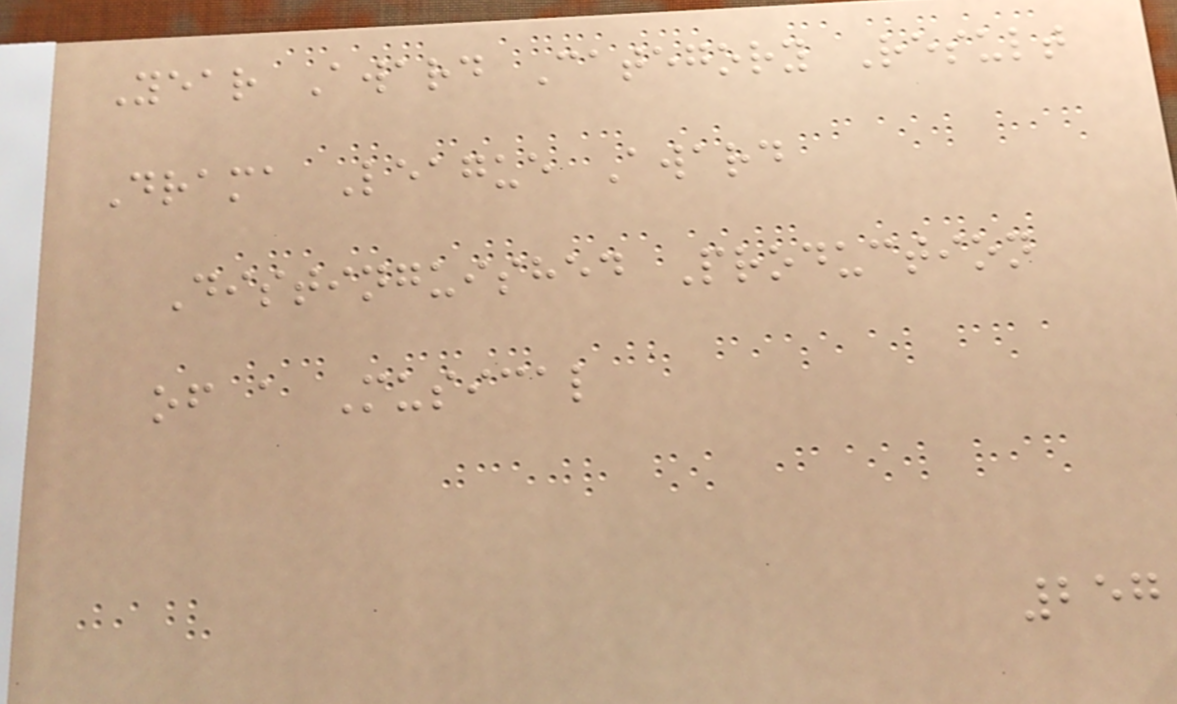Year Award Category Result
Drama League Award
Distinguished Production
of a Musical
257
